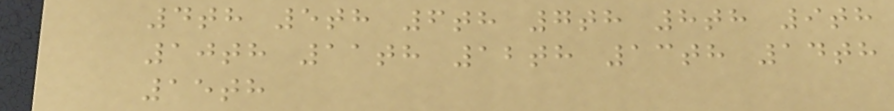4th 5th 6th 7th 8th 9th
10th 11th 12th 13th 14th
15th
